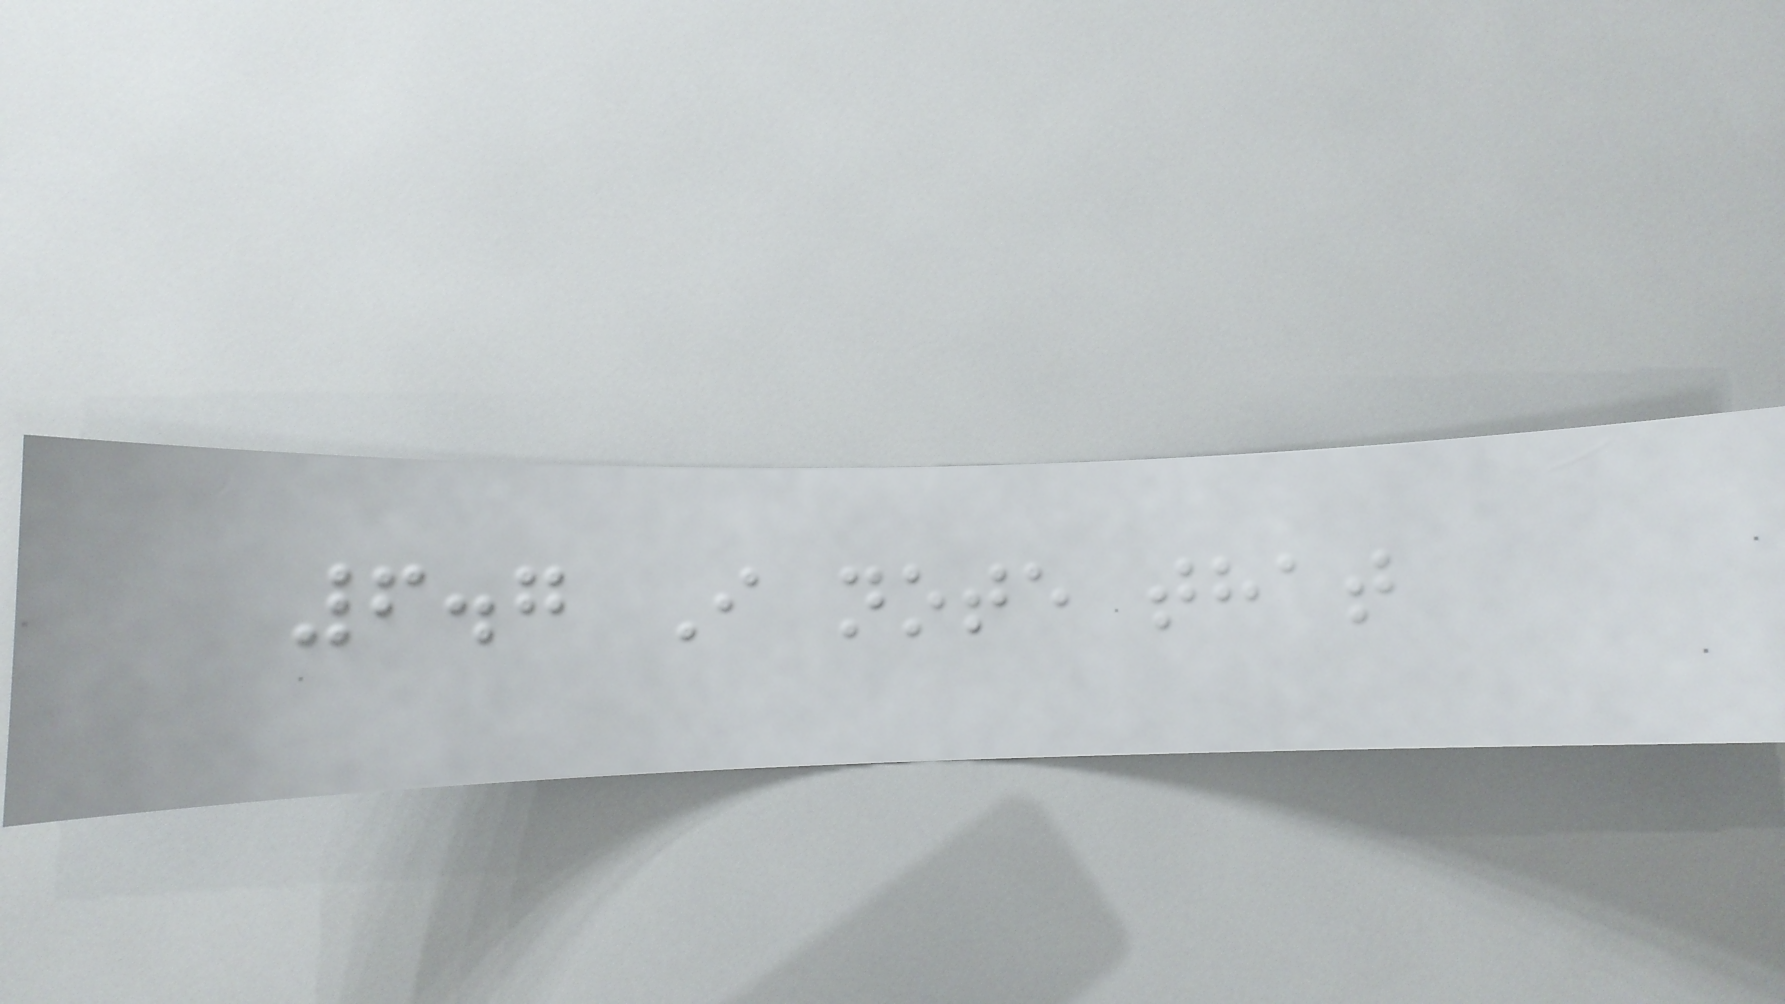6.7 I note that
